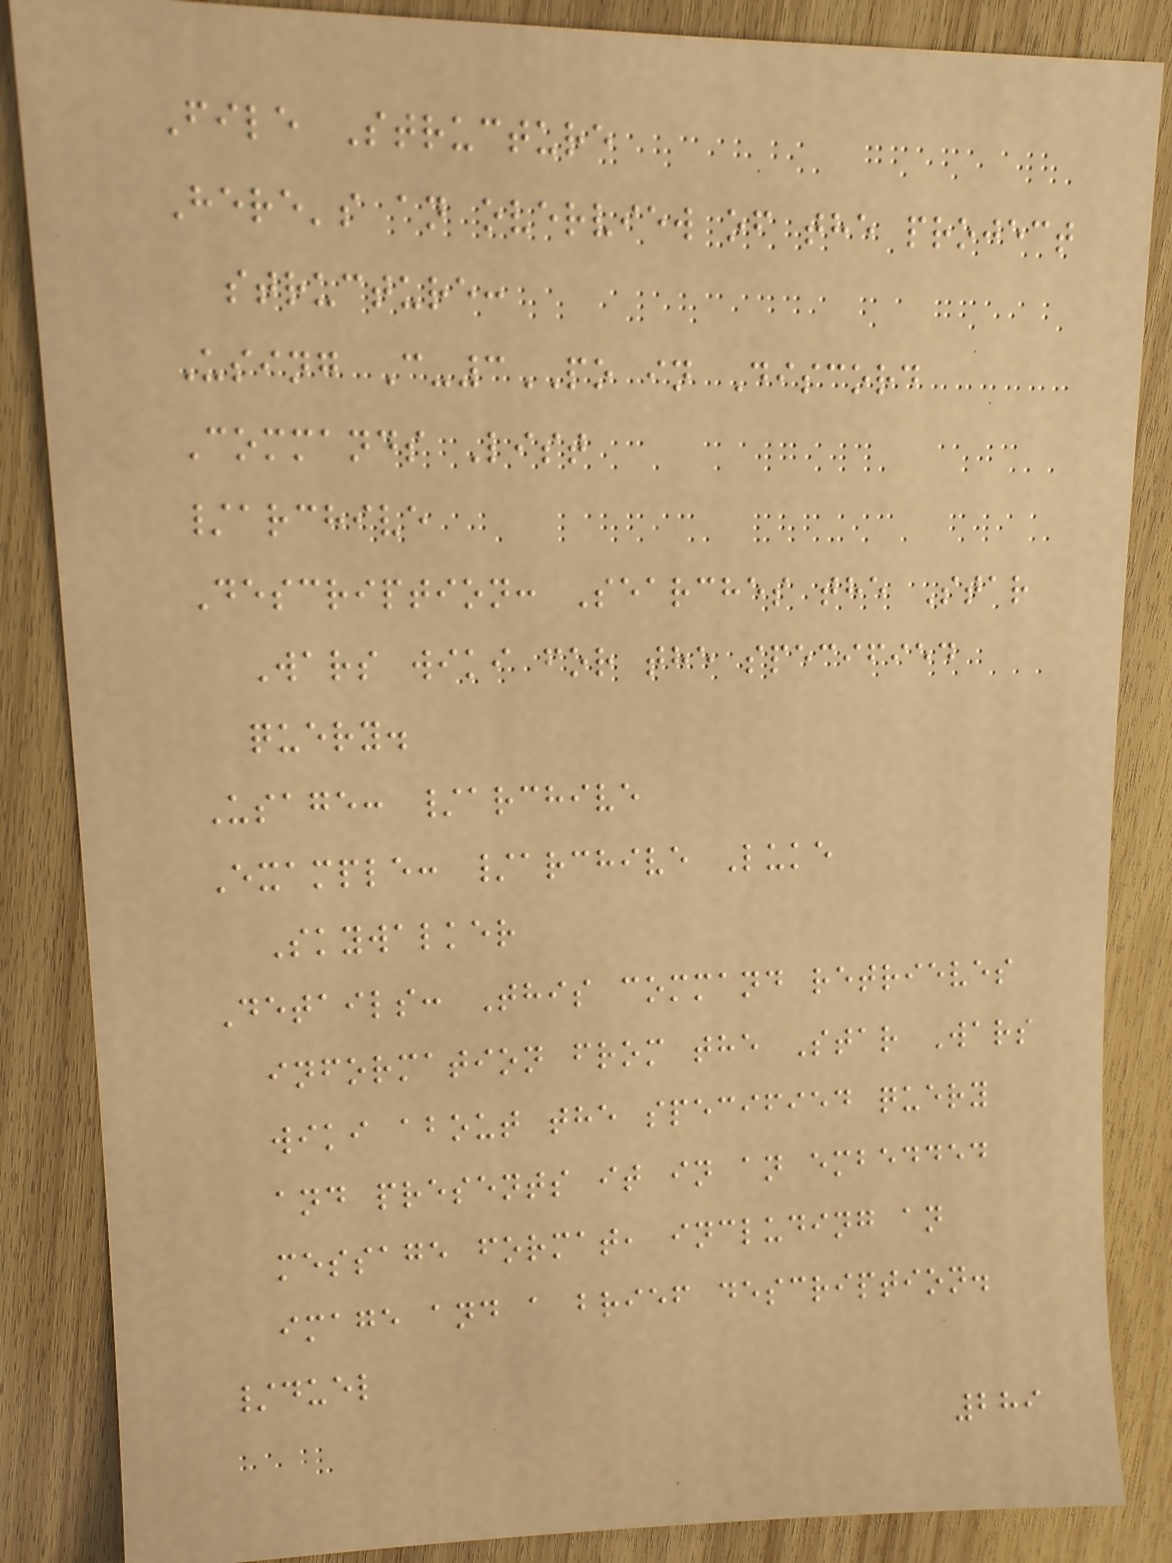File Structure
Here's an overview of the project
structure:
Using C-3PO in Discord
Commands List
/archive
Description: Searches the Star
Wars wiki for the specified
query.
Usage: /archive
Example: /archive Luke
Skywalker
Details: This command retrieves
information from the Star Wars
wiki about the specified query
and presents it in an embedded
message format, including an
image and a brief description.
/duel
289
